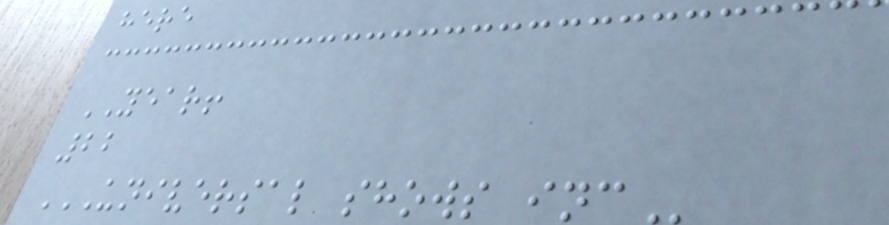here
YEAR!
22
UNIVERSAL SHOWS INC
